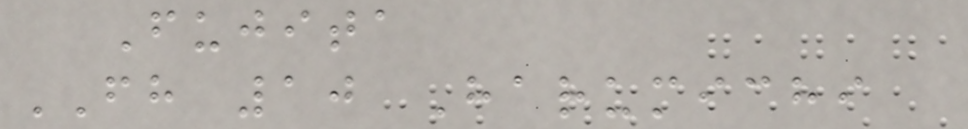Fujita
FH 10 Harumichi
